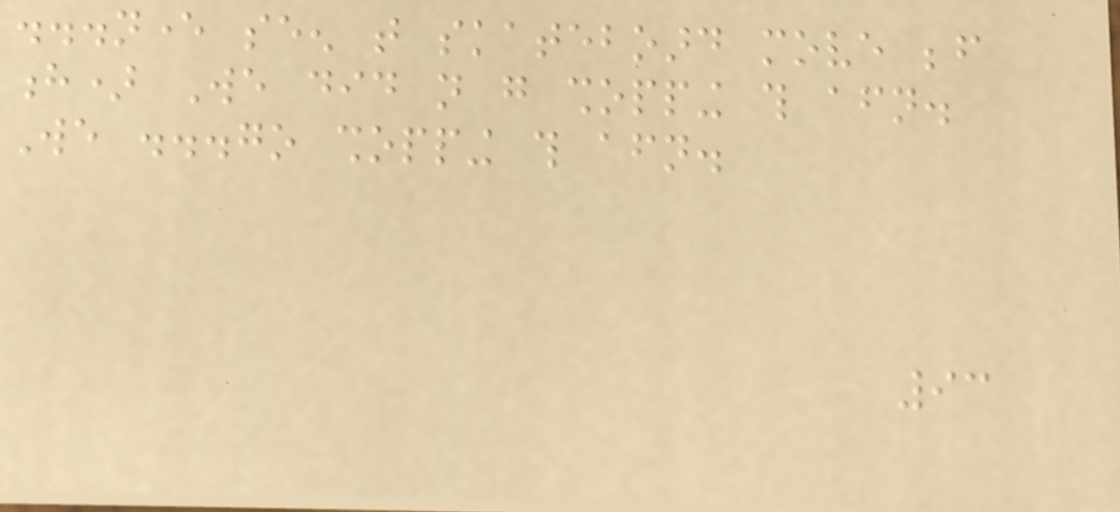...never seen that skateboard move before
h) We did not go shopping this afternoon.
We ...go shopping this afternoon.
93
